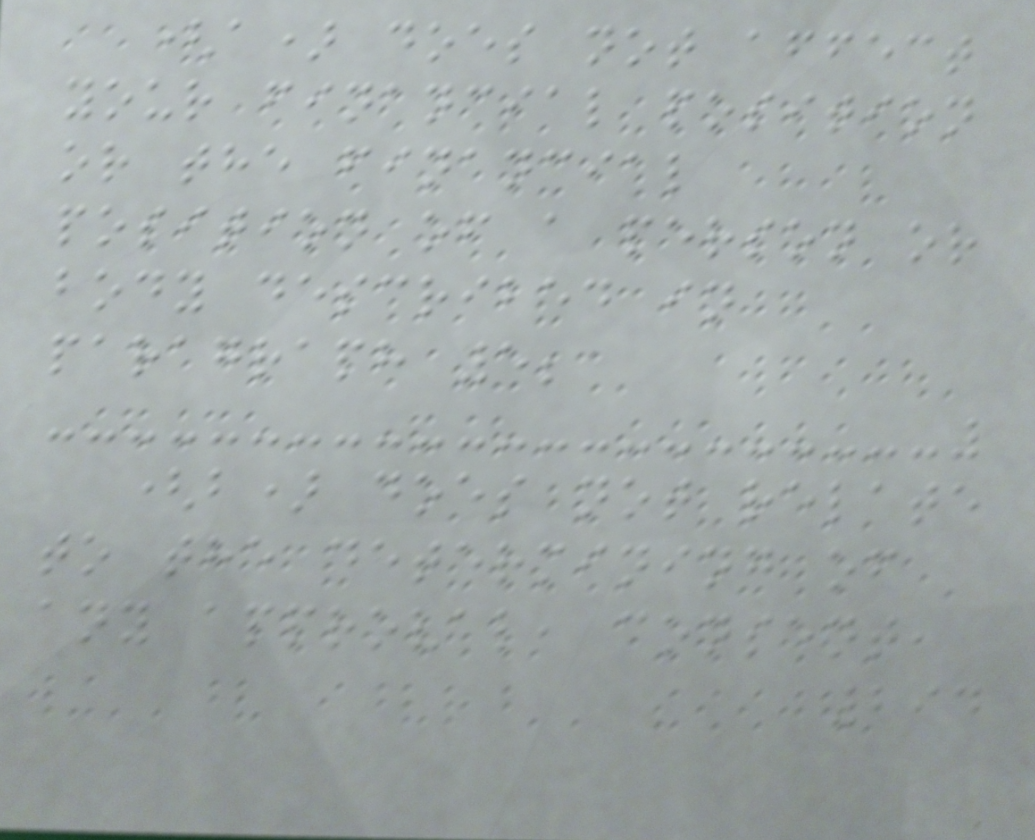(a) does not affect
your financial position
or the financial
position of a person or
body described in
paragraph 5;
(b) does not relate
to the determining of
any approval, consent,
294
